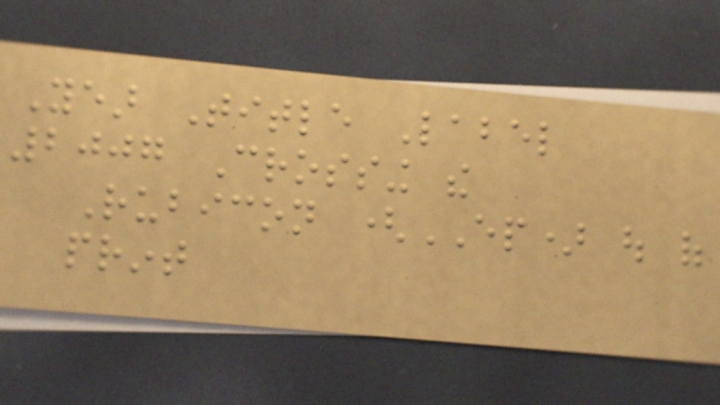Year Title Label
2007 Crossing the
Rubicon (EP) out of
print
